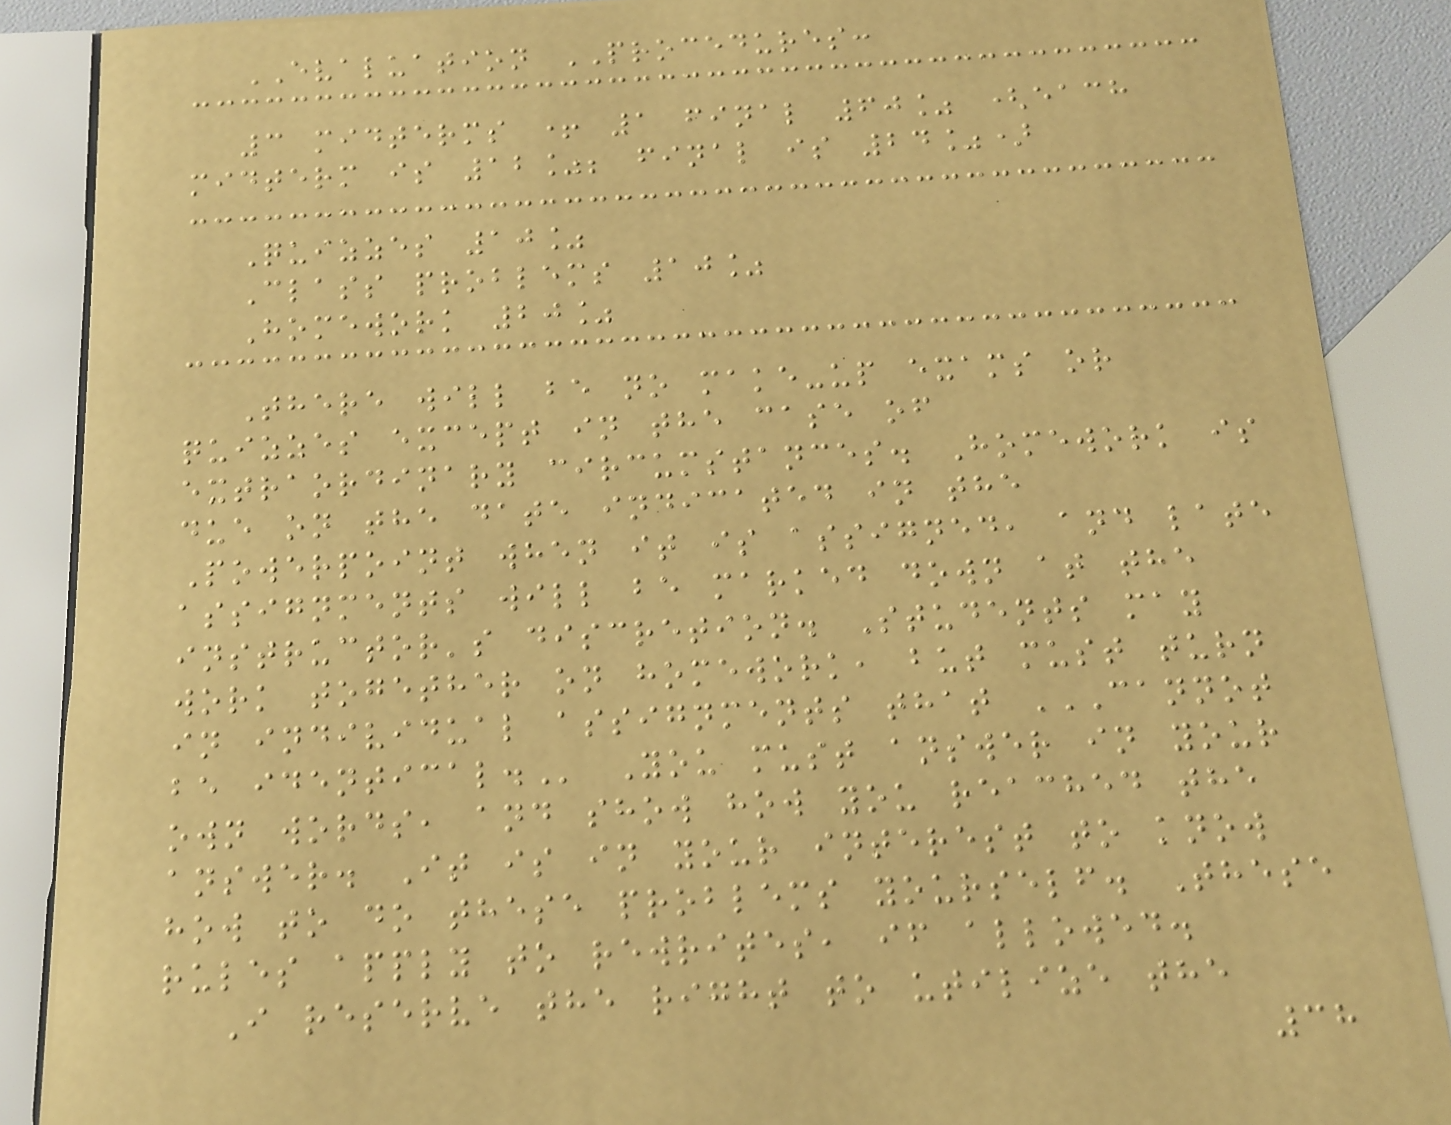EVALUATION PROCEDURES:
3 midterms + 1 final 60% (each
midterm is 12%; final is 24%)
Quizzes 10%
Class problems 10%
Homework 20%
There will be no make-up exams or
quizzes except in the case of
extraordinary circumstances. Homework is
due on the date indicated in the
Powerpoint when it is assigned, and late
assignments will be marked down at the
instructor's discretion. Students may
work together on homework, but must turn
in individual assignments that CANNOT
BE IDENTICAL. You must answer in your
own words, and show how you reached the
answer. It is in your interest to know
how to do these problems yourself. These
rules apply to rewrites, if allowed.
I reserve the right to utilize the
38
